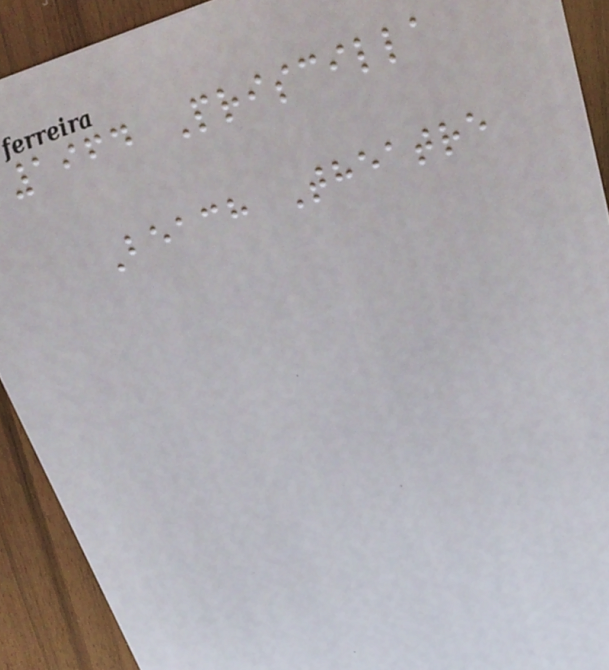1964 Priscilla
Beach Theatre
